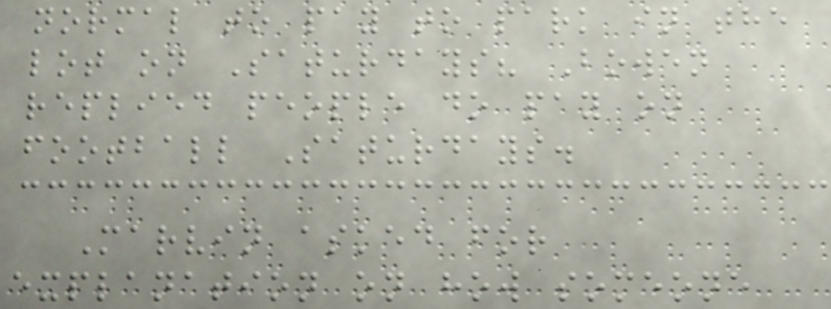normal to pay to park in the
lot on Saturdays? Bowen
replied people do pay on
football Saturdays.
Marvin asked for
explanation on how someone
